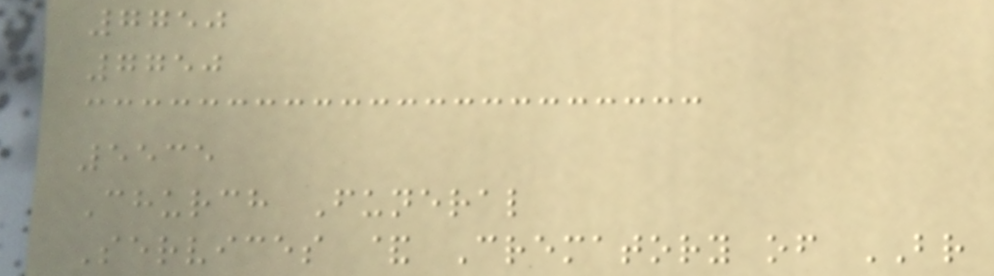7750
7750
5535
Church Funeral
Services & Crematory of BR
